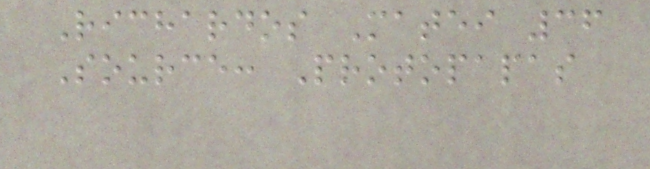Richardos Matei 36
Source: Protopapas
